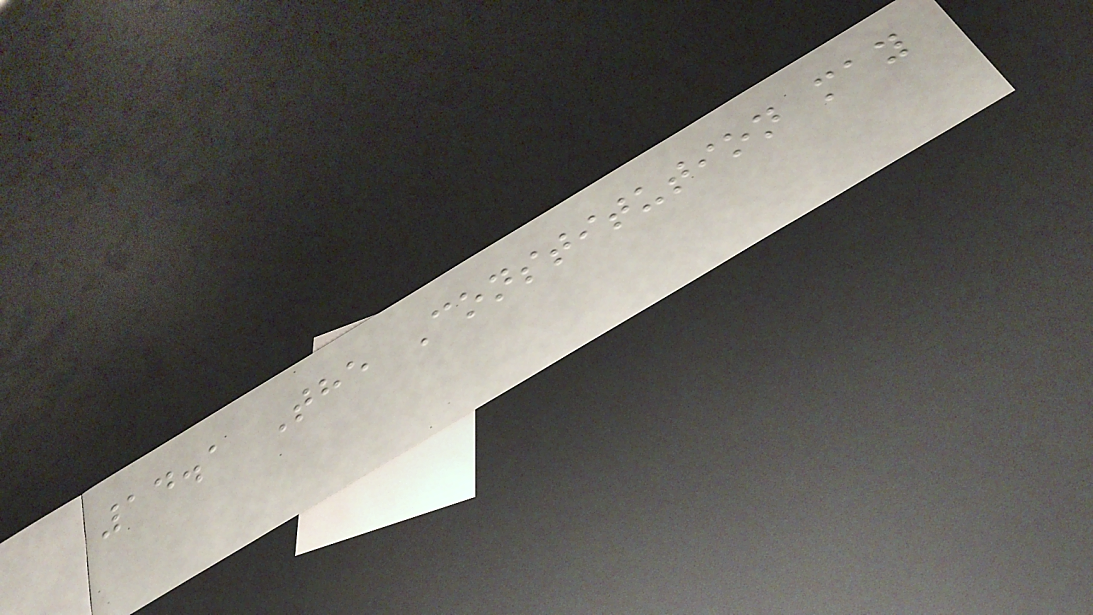14.1 The Constitution may
